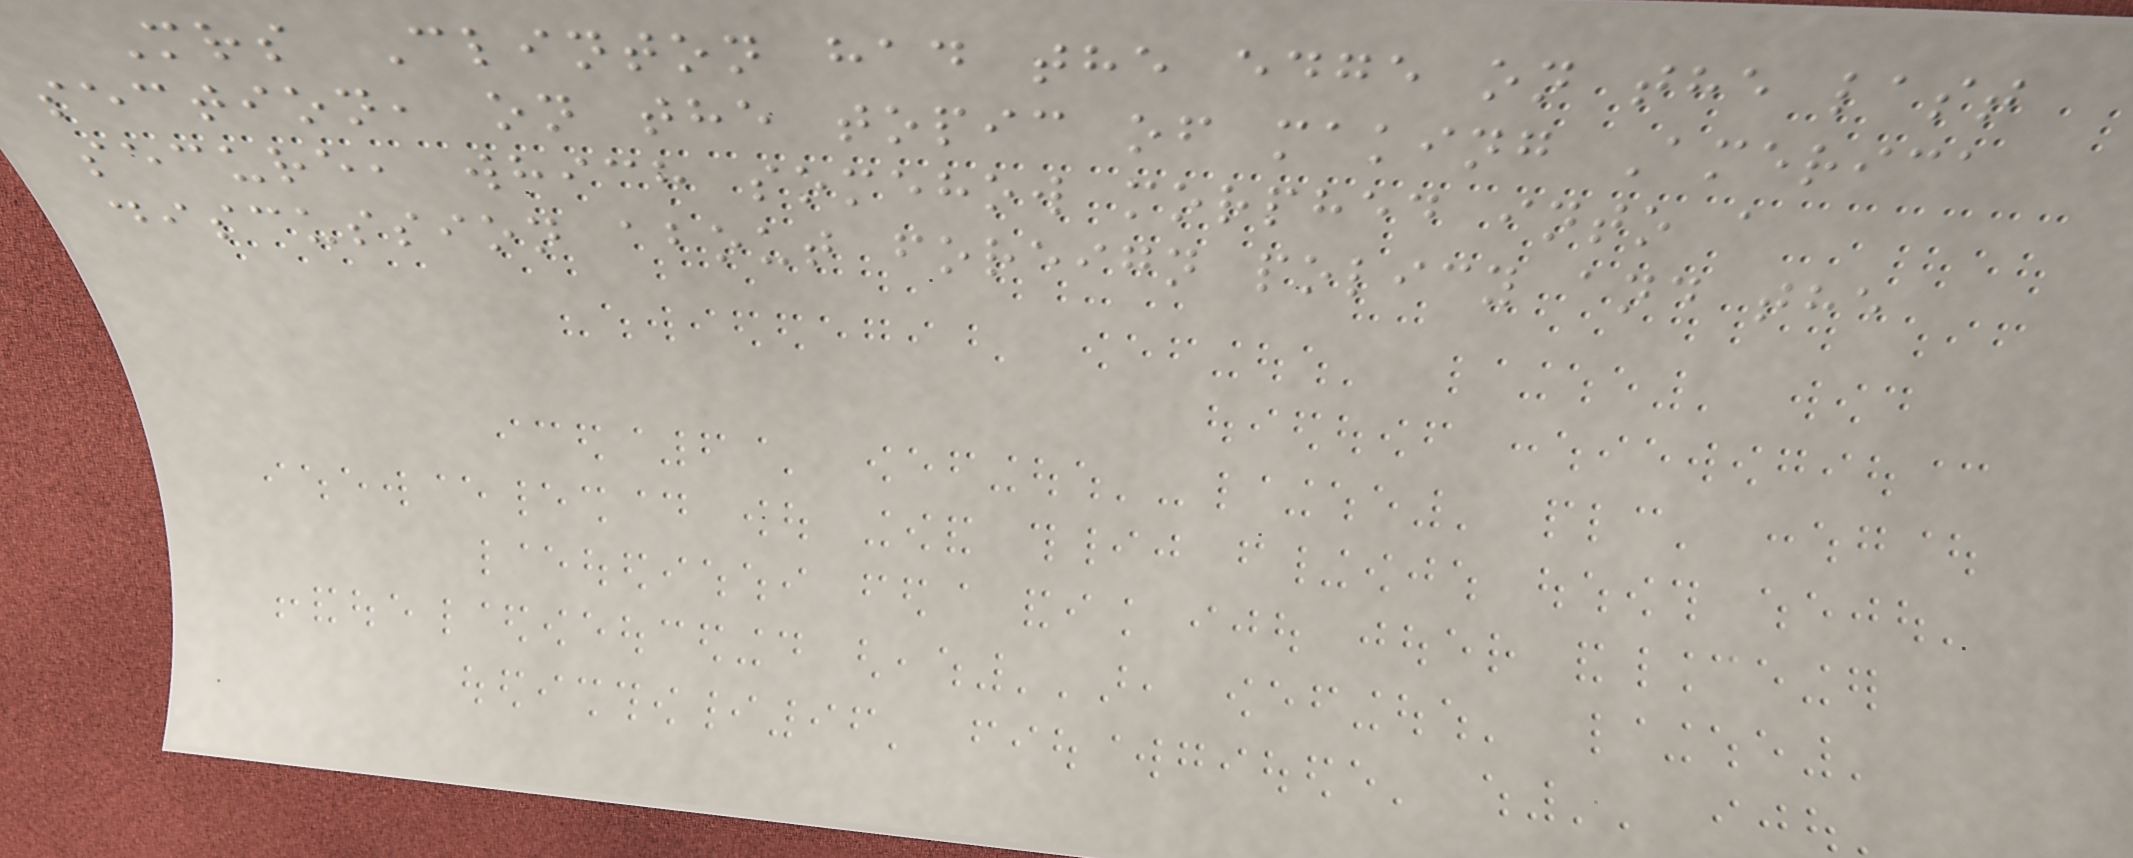Mrs Clinton had the edge on the last
section, on the topic of making America
secure, which somehow morphed into a
discussion about foreign policy and the
